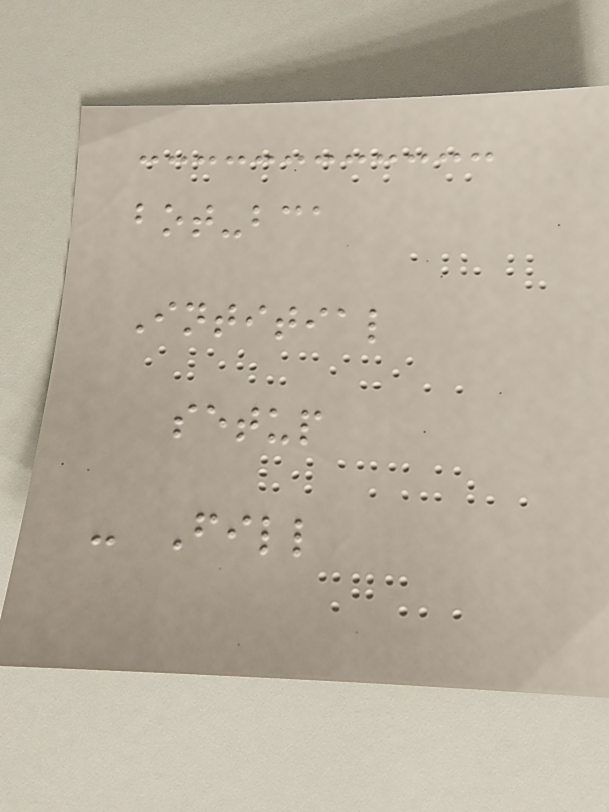bot-bca
Intitial
setup
- Fill
